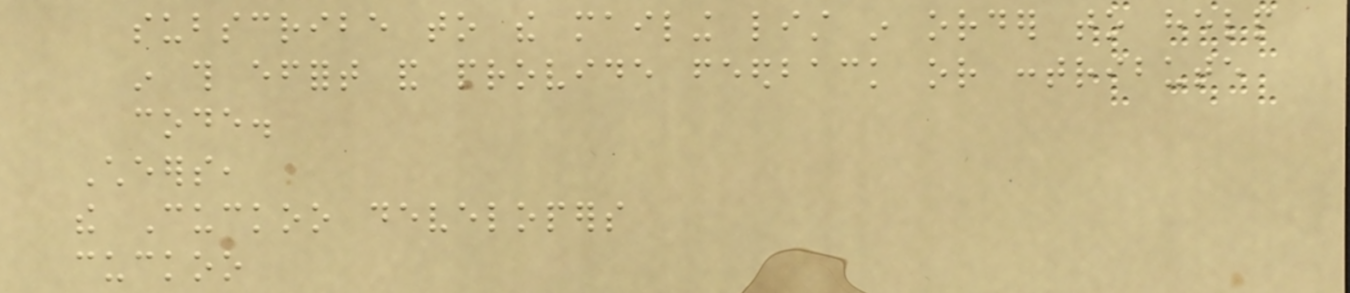subscribe to the mailing list in order to help
in this effort and provide feedback or contribute
code.
Cheers,
the Cuckoo developers
cuckoo
